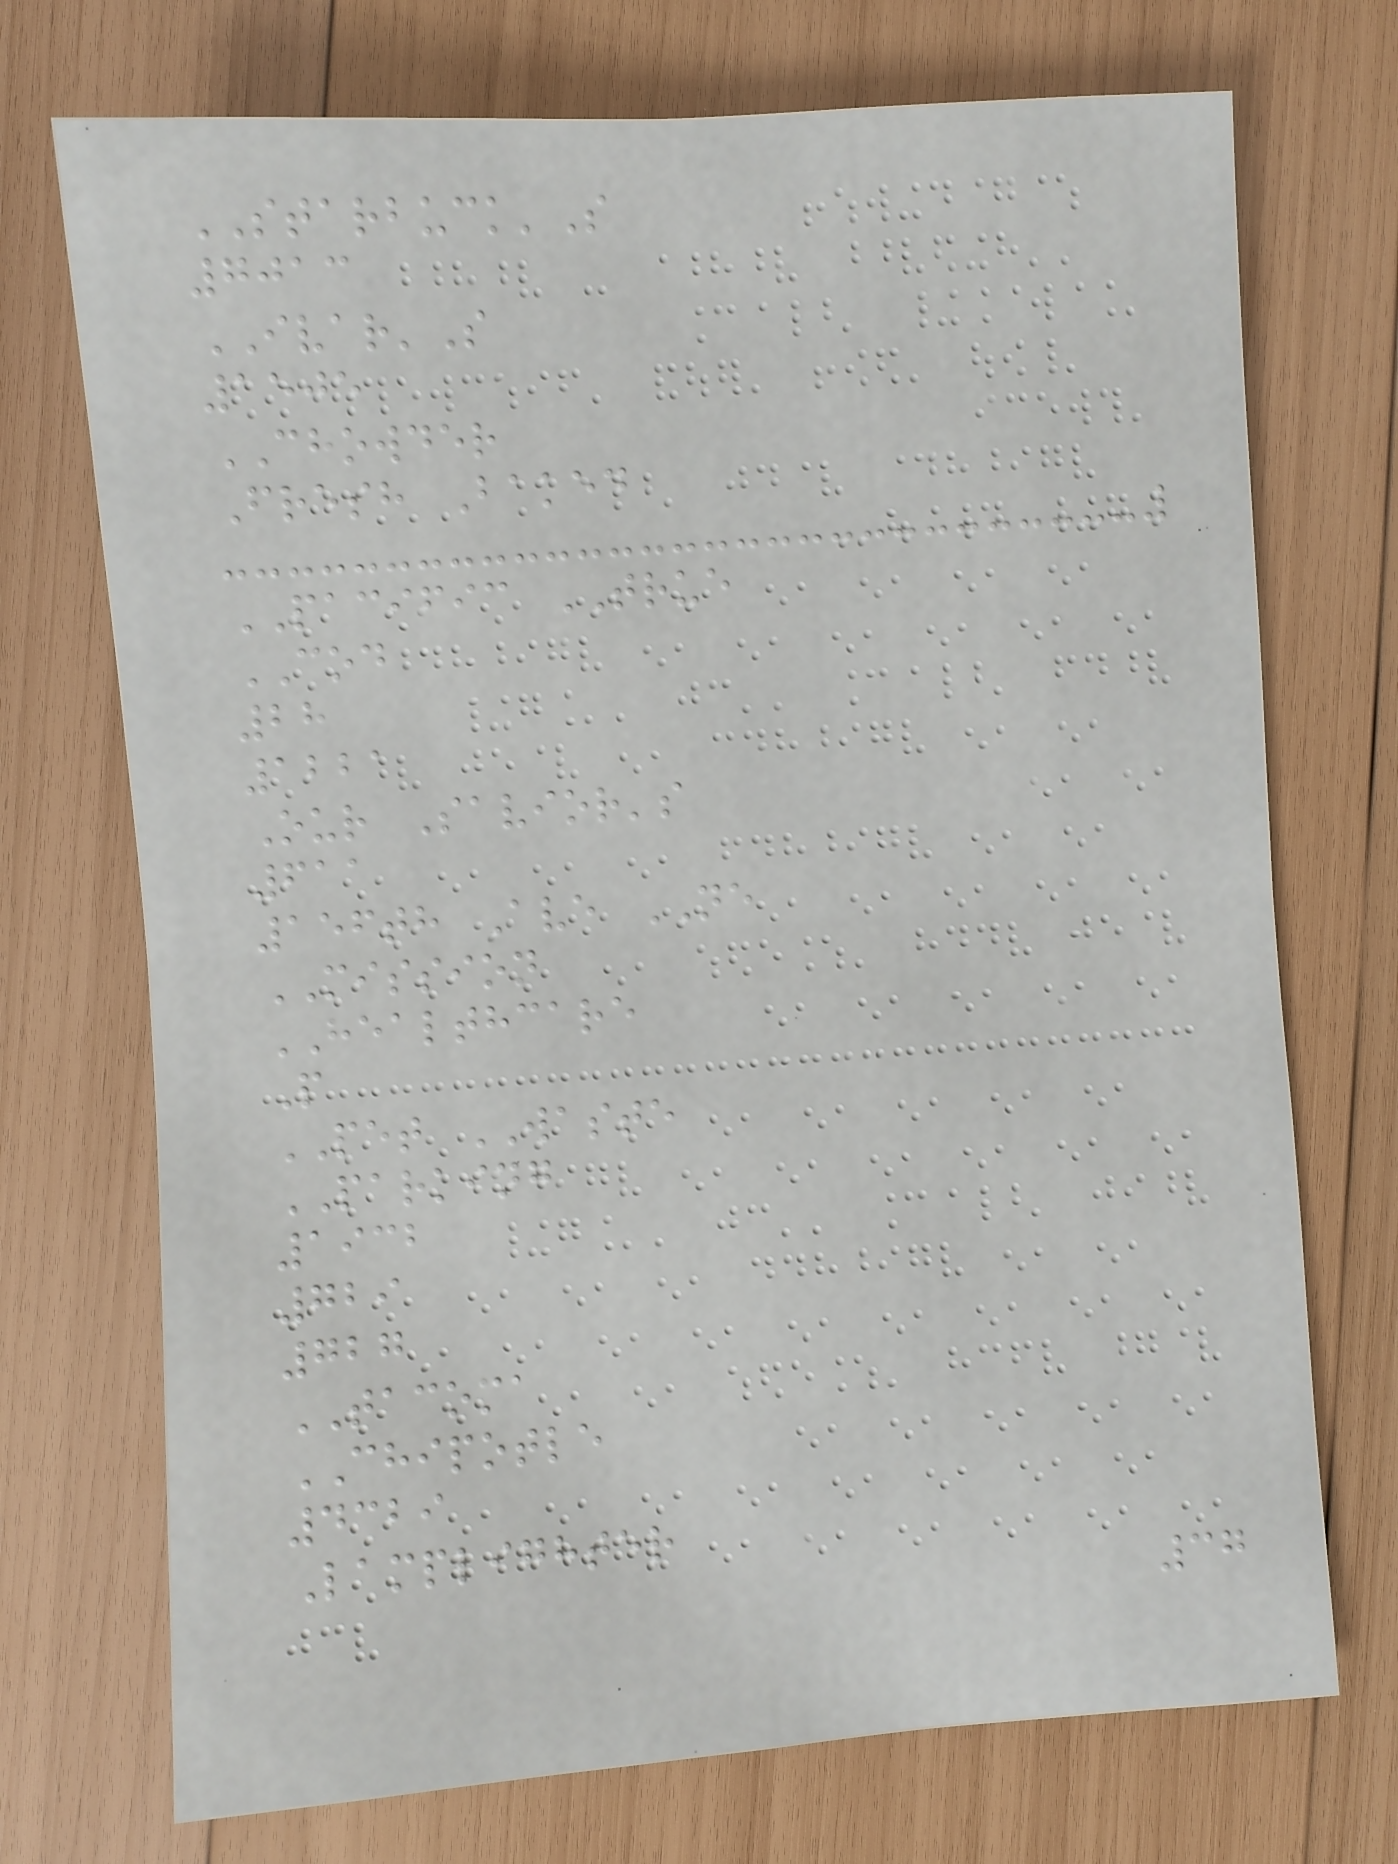STARBUCK'S
7013
IVAR'S
1505
CHOWDER
Fresh Baked
PACIFIC TRUE
COD
28
1221
Our Savior's
611
156th Ave NE
MISSION
HEALTHCARE
P
PET WASTE
PARKING
1932
729
727
TACOMA
CHIPOTLE
4329
Lamplighter
37
